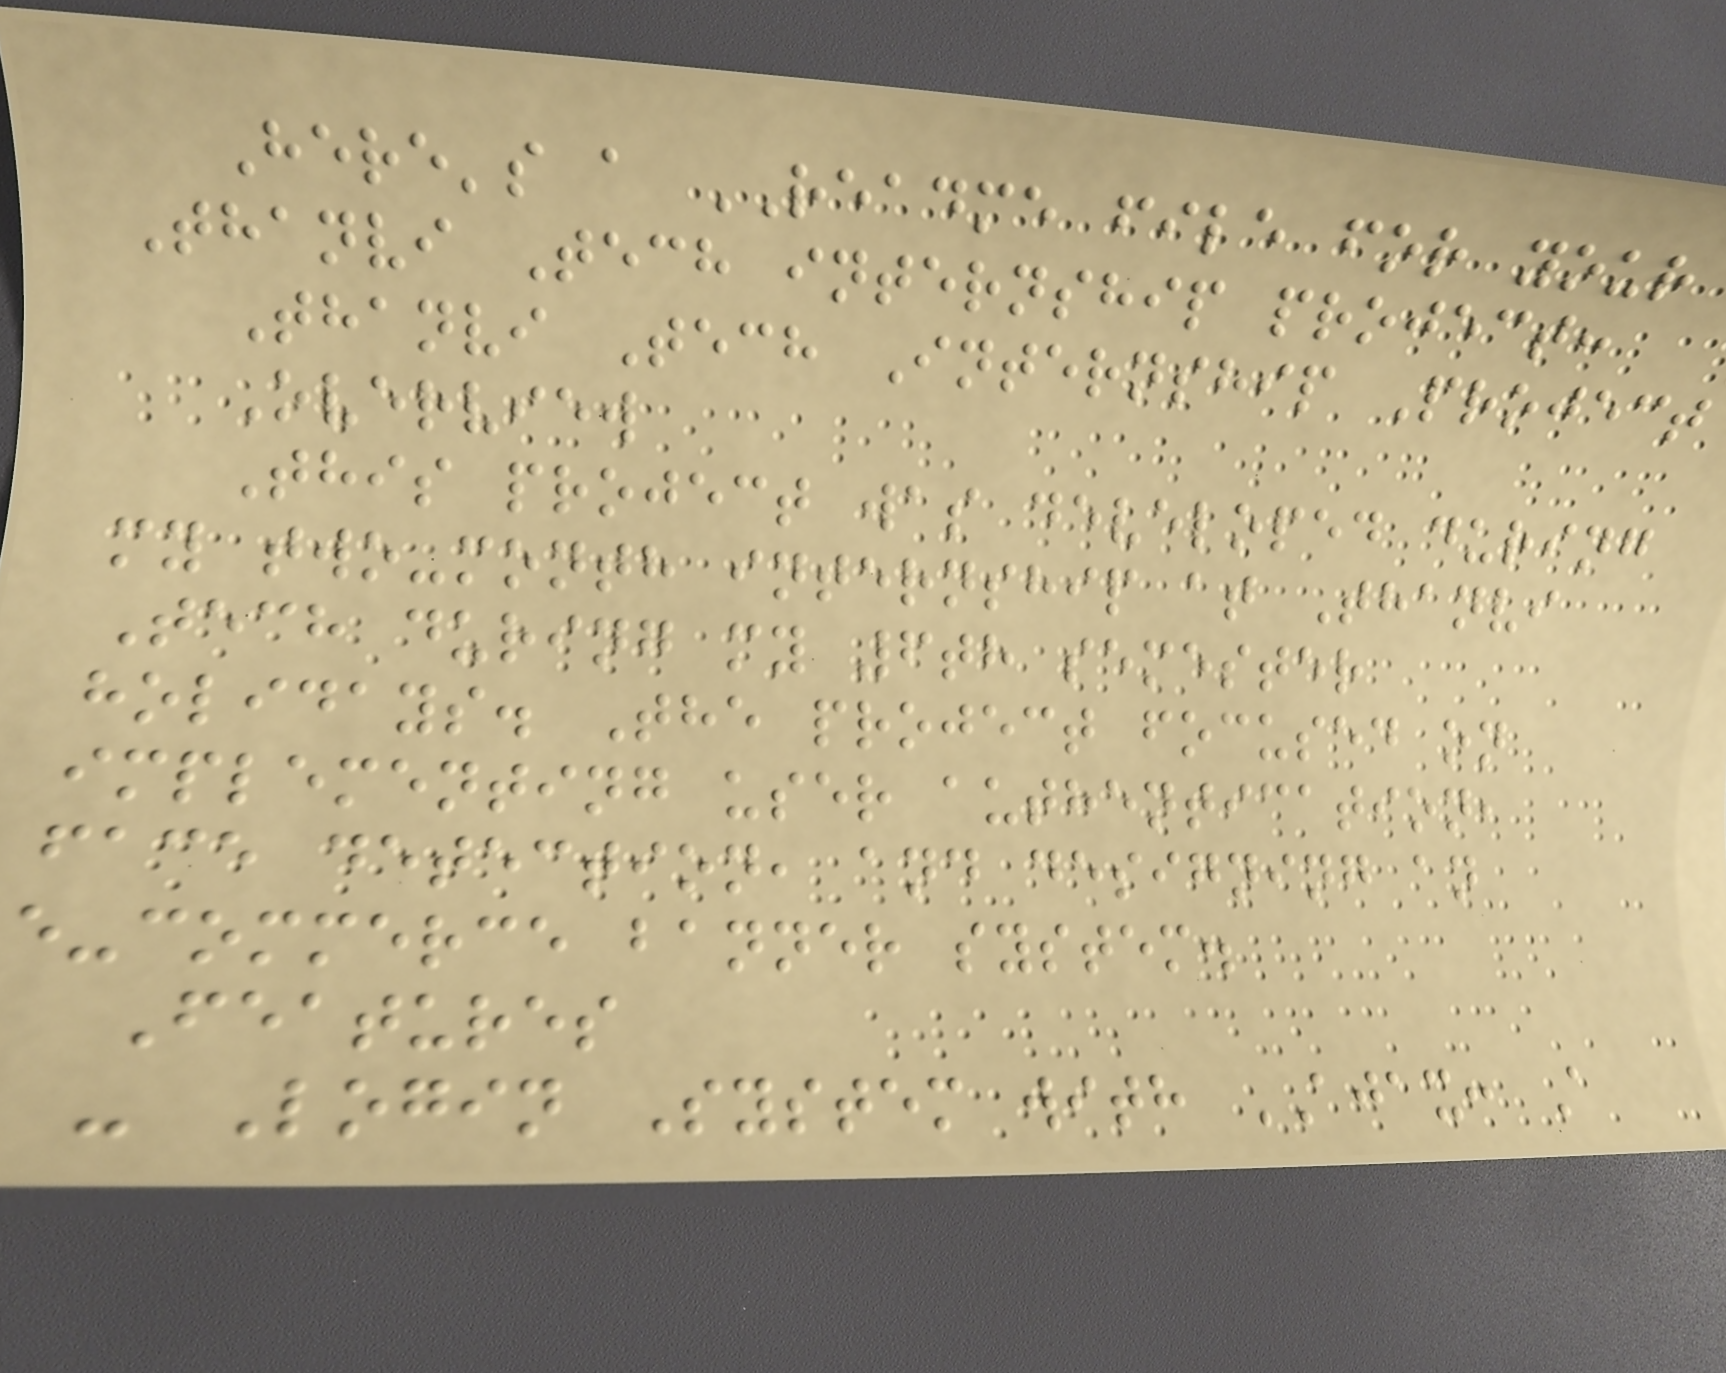Here's a README file for your
Thanvi Tech internship project:
Thanvi Tech Internship Project
Overview
This project was developed during
my two-month internship at Thanvi
Tech during my 6th semester
holidays. The project focused on
implementing user authentication,
face detection, and designing an
e-commerce banner system.
Features
- Login System with AJAX: A
